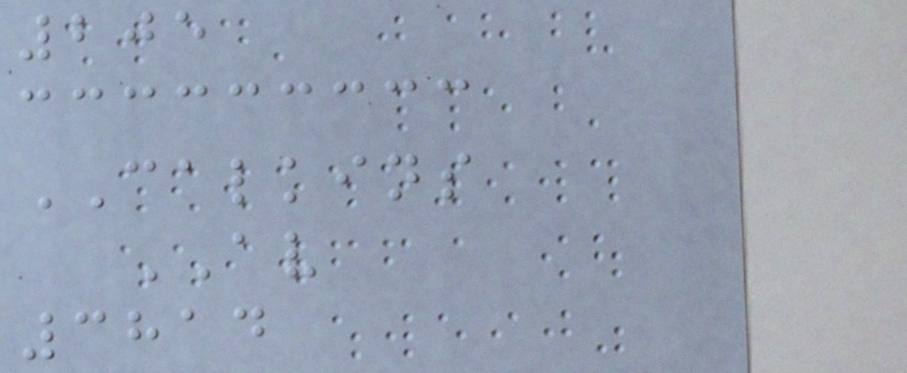205
CALKINS
AV
3814
